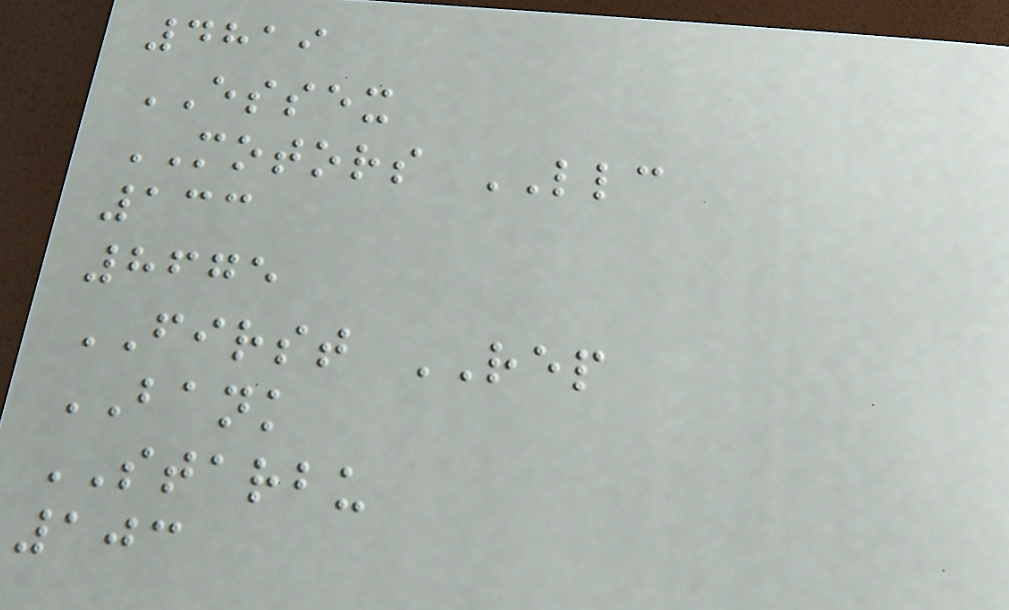4819
ESSEX
MOTORS LLC
133
8675
FIRST REP
BANK
STARBU
103
